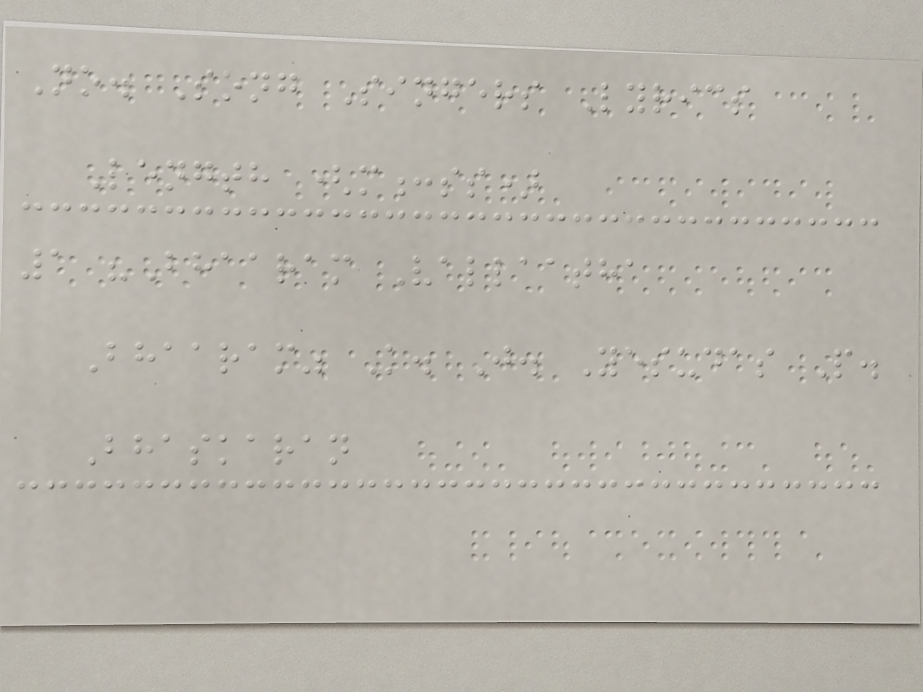No. Song Singers Lyrics
Length (m:ss)
1 "Bhaaram Vallaatha
Bhaaram" K. J. Yesudas P.
Bhaskaran
